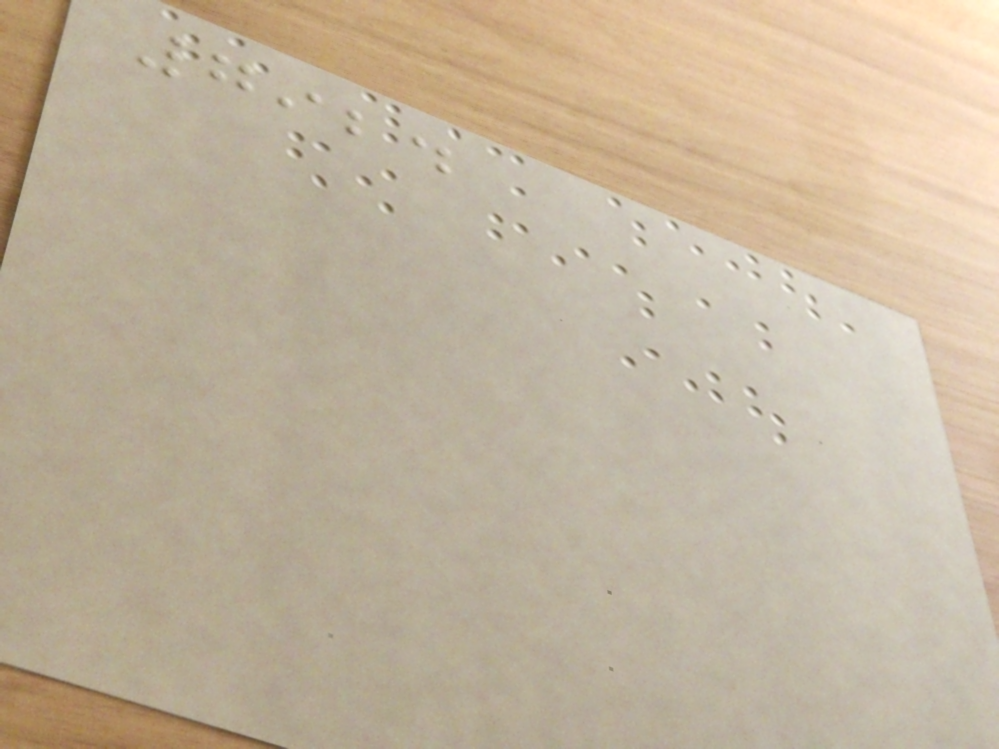7924
